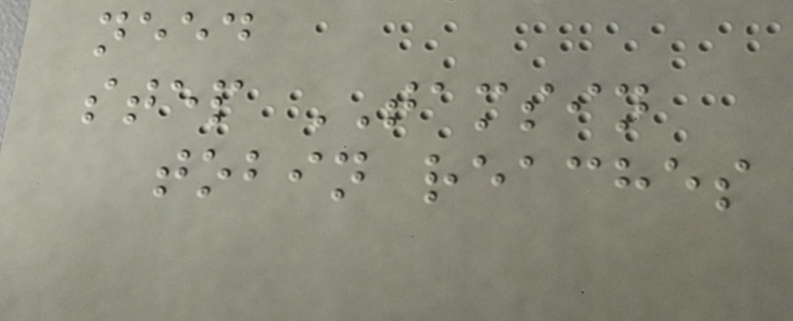need
step TAMSIN
tobin reaches
